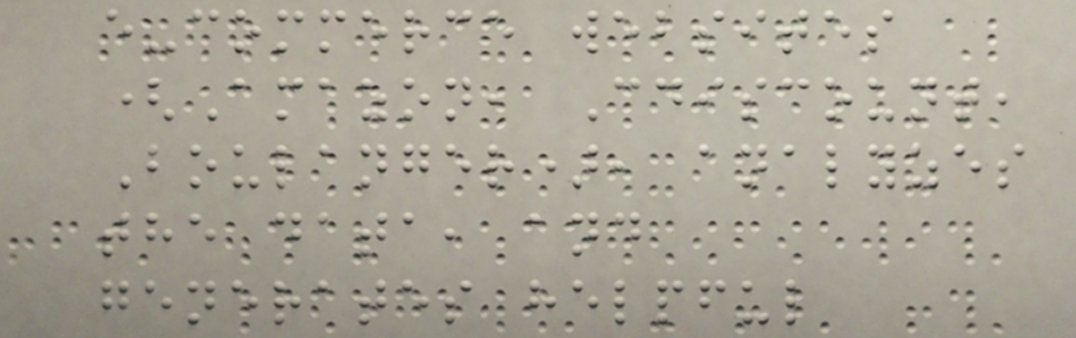e-commerce websites
(Amazon, Cdiscount,
Boulanger), analyzes
the data, and
generates helpful
